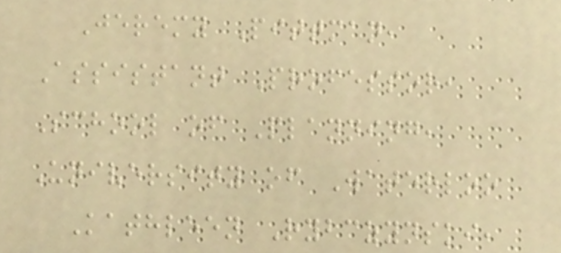Jeremy Pittman,
Assistant Professor,
School of Planning,
University of Waterloo
Kathleen Rybczynski,
